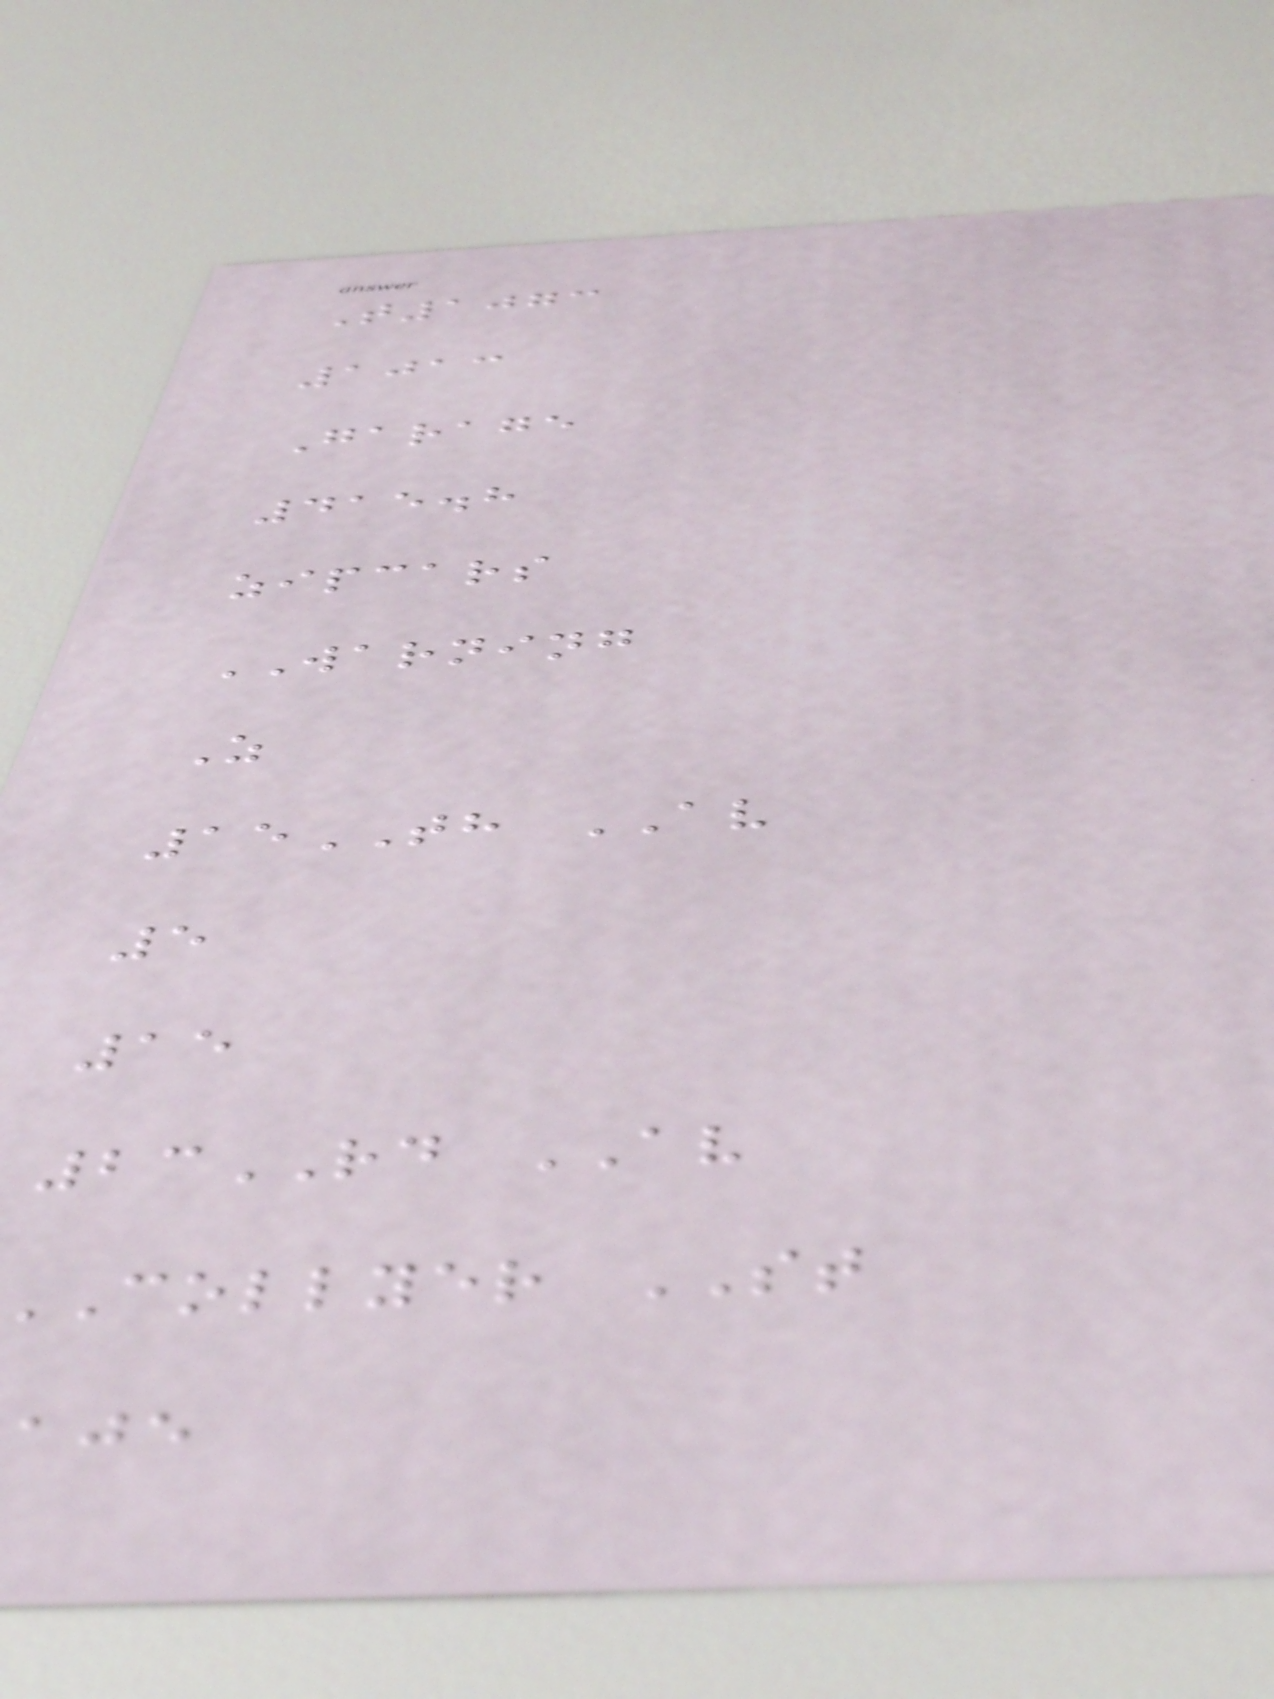T1073
1013
Garage
415.8
zipcars
WARNING
Z
15TH AV
5
15
23RD AV
collyer ST
